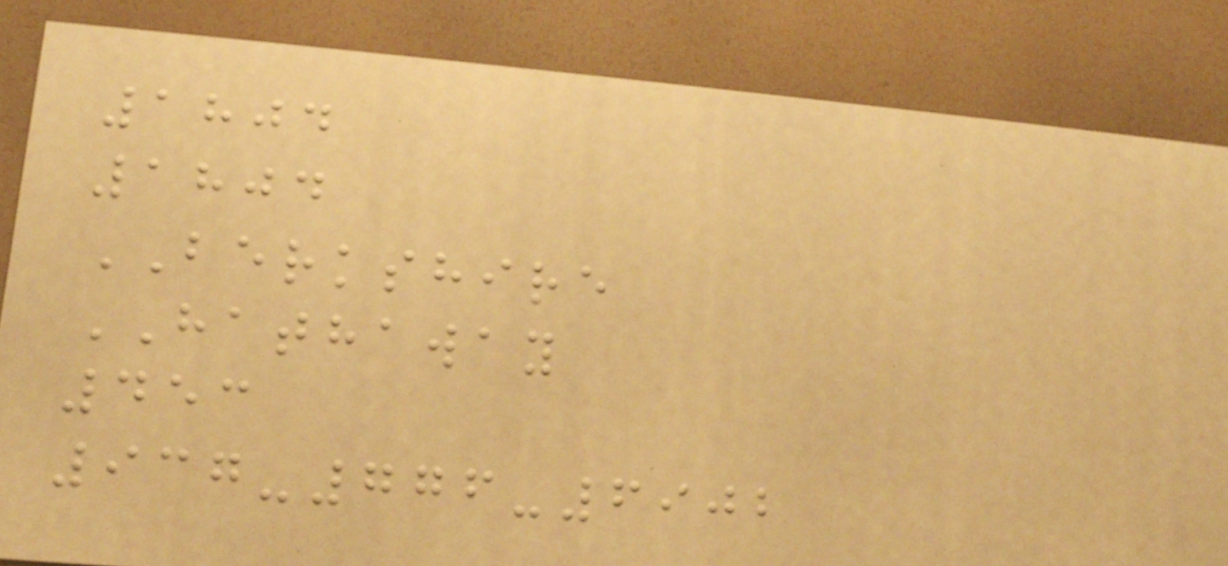1804
1804
BERKSHIRE
HATHAWAY
453
937-776-6902
